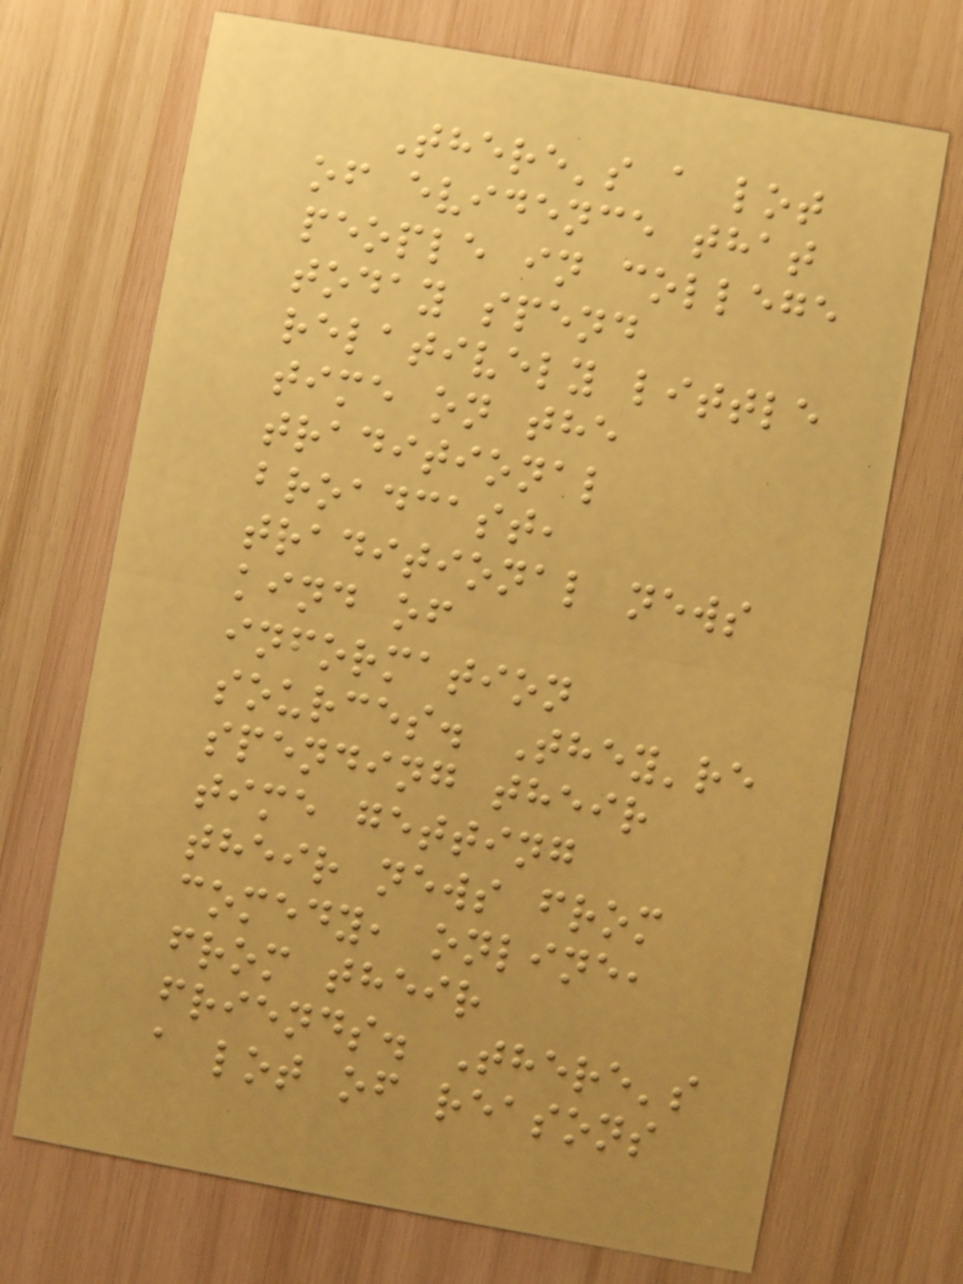There's a lot
of evidence that
people in college
today spend
relatively little
time on the
traditional
broadcast,
traditional news
kind of
information
sources. They're
spending their
time getting
their news from
comedy, online,
from their
friends. There's
a lot of reasons
